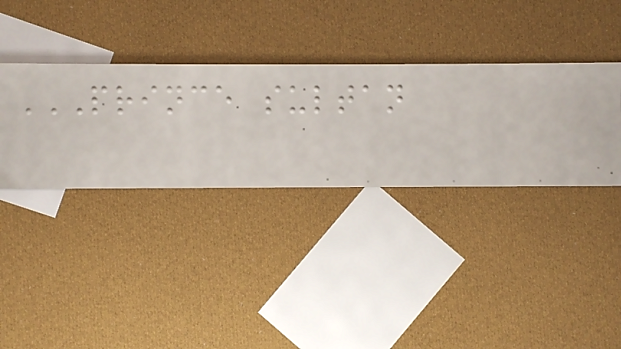PRINCE SULTAN
